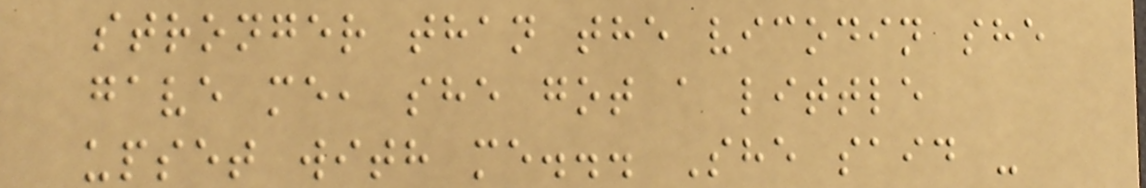stronger than the vicodin she
gave me, she got a little
upset with me... She said -
